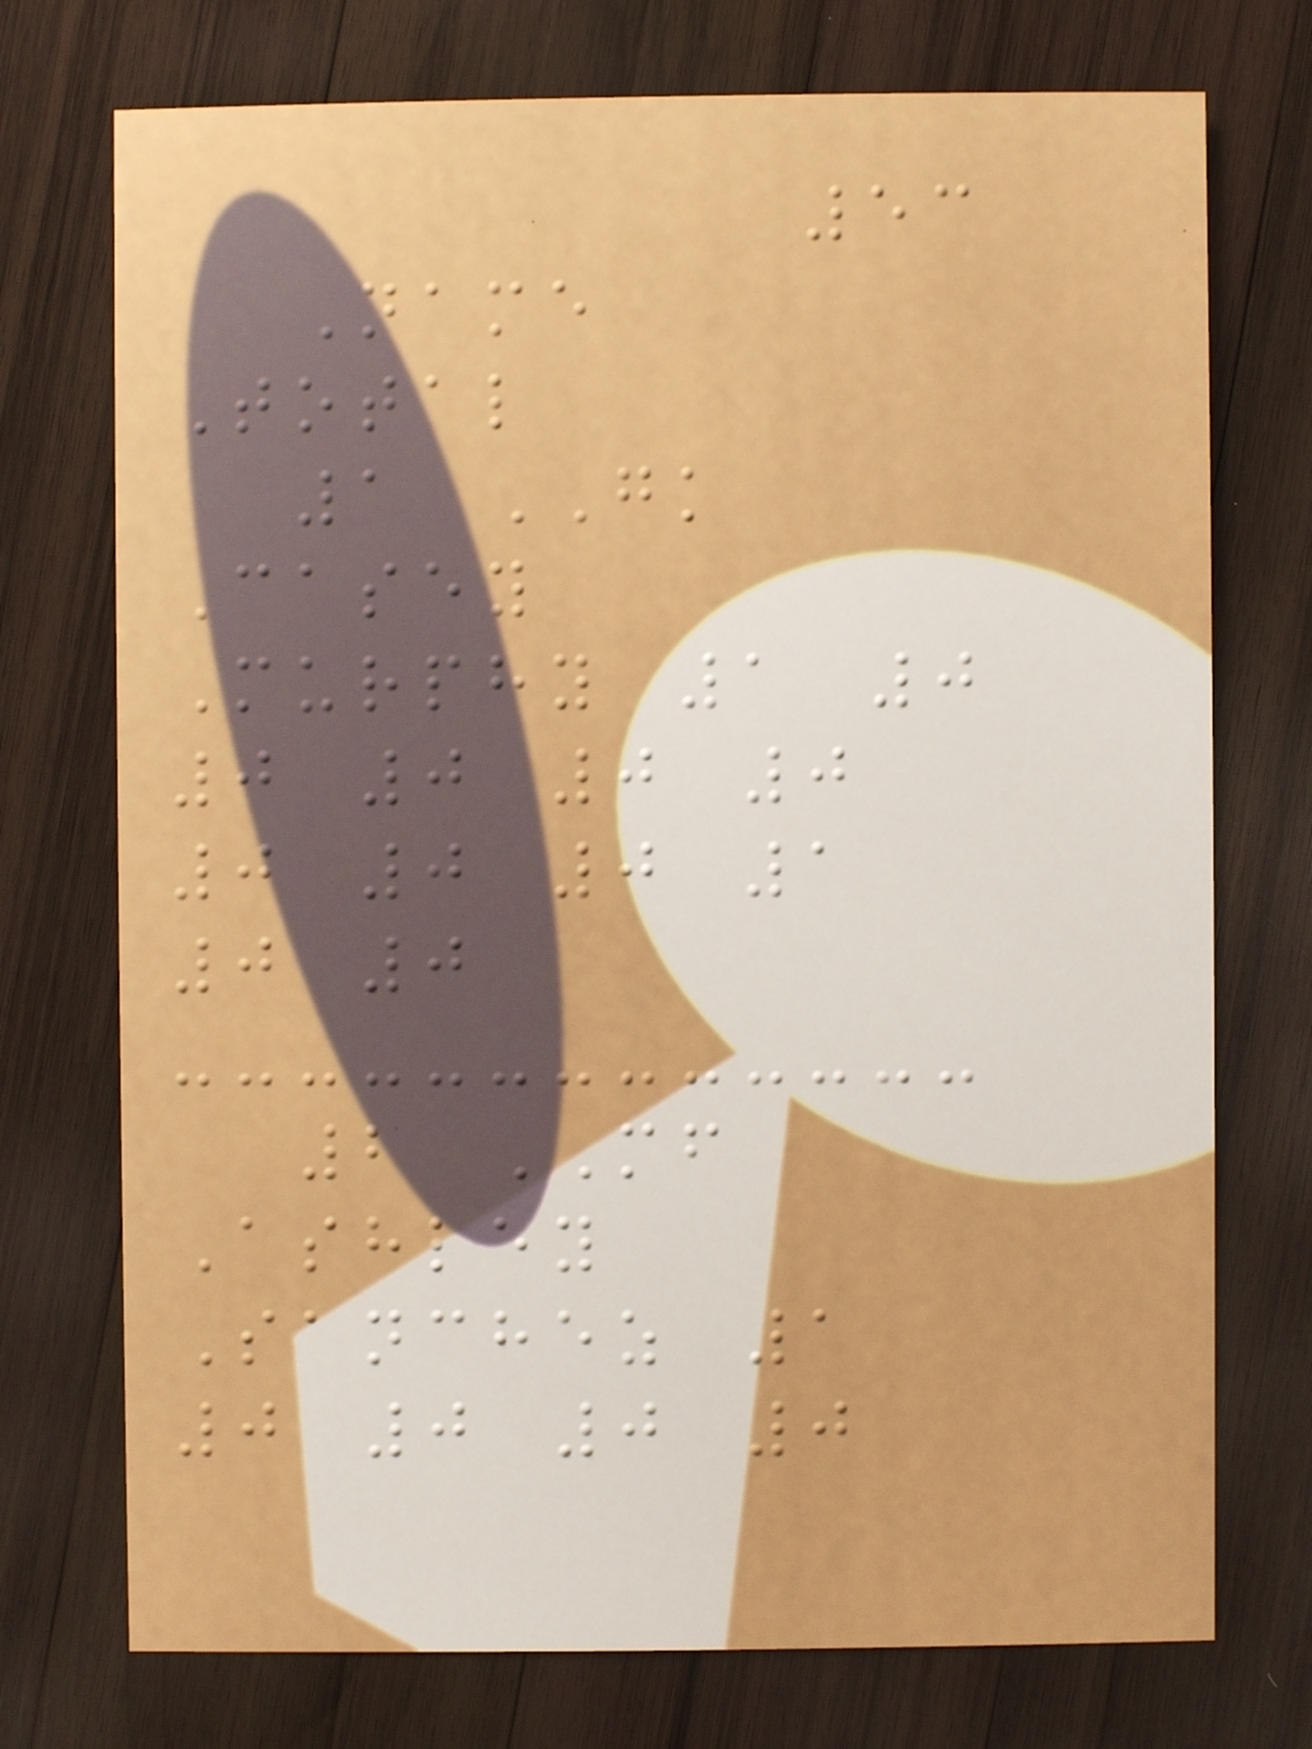53
Name
Total
1 GK
Casey
Murphy 1 0
0 0 0 0
0 0 0 1
0 0
2 MF
Ashley
Sanchez 1
0 0 0 0
